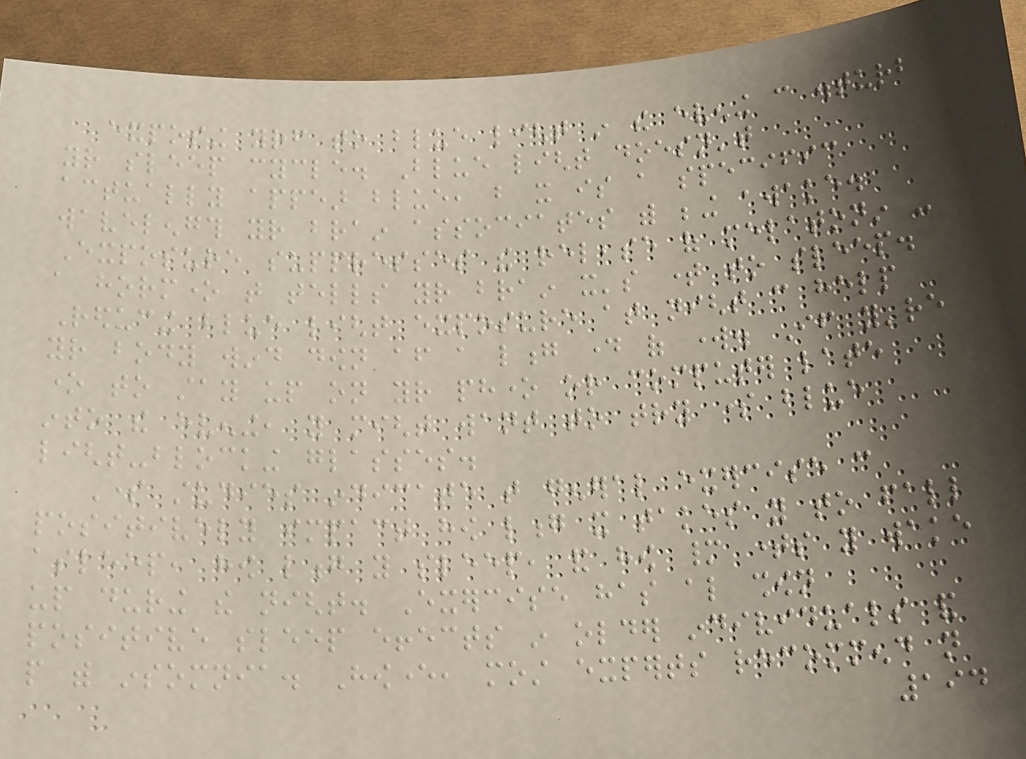exposing yourself to blue light in the evening can disturb
your sleep cycle. Blue light doesn't
actually appear blue, but it is a specific
wavelength your brain associates with being awake.
Exposure suppresses the release of melatonin -
a hormone that tells your brain it's time to sleep.
Reducing blue light exposure at night can help
your body wind down after a long day of work. If you're
one to stay up on your phone or computer late
into the evening, you might want to try some blue
light-blocking glasses.
Some studies indicate that general exercise can
positively impact how long it takes you to fall
asleep, how long you sleep, and how many times you wake
up during the night. Exercise has also shown
positive sleep effects in older individuals and
people with insomnia. However, most experts recommend not
194
